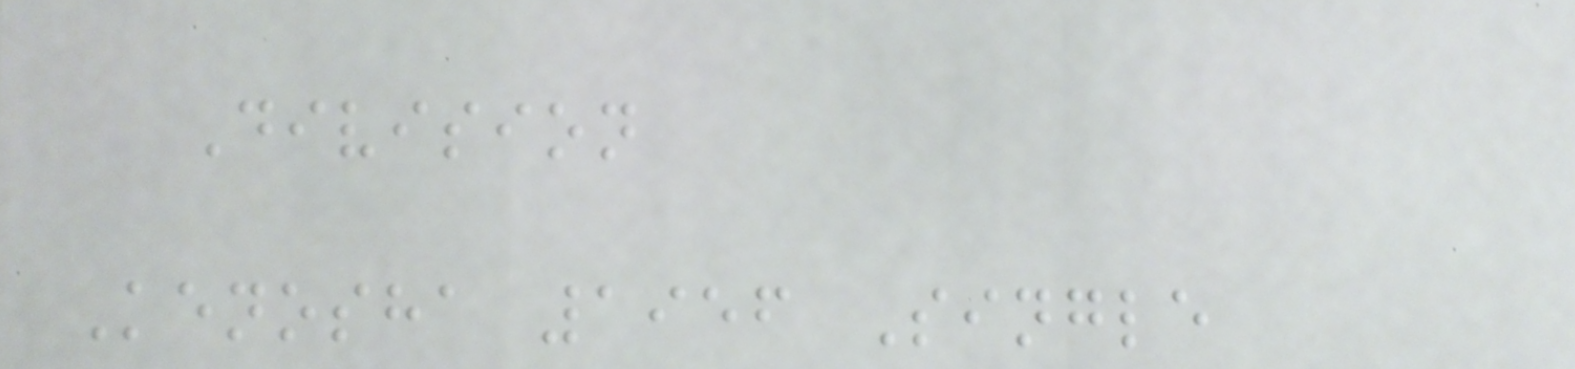Division
Kenosha 1956 Single
